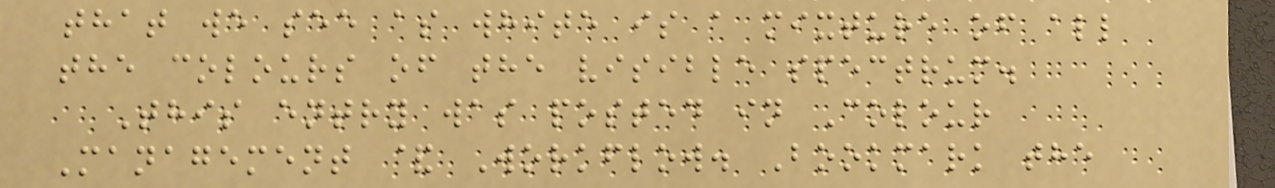that we see as white is a mixture of all
the colours of the visible spectrum.
This entry was posted in Colour
Management & Workflow. Bookmark the
